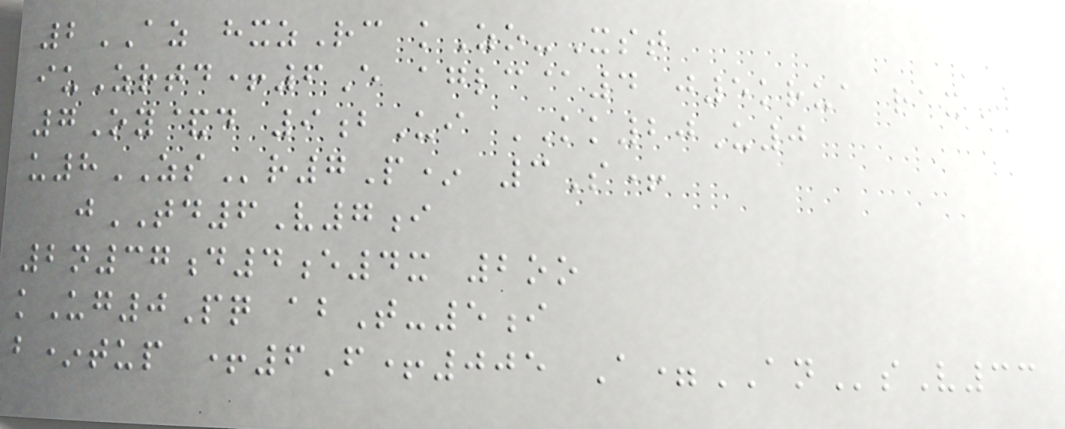2AZ hxzRc kZo-Xst
iuZrtd+6E aglc@4 j5krua raxJ
7Oy&d 9bUi KK20U0
u8ZSr7P* 3S+
jTD6V7i
2n37d4e4x 2oo
kUg0Pq abT-5i
b*tup +6F+005 A=ANsV33
